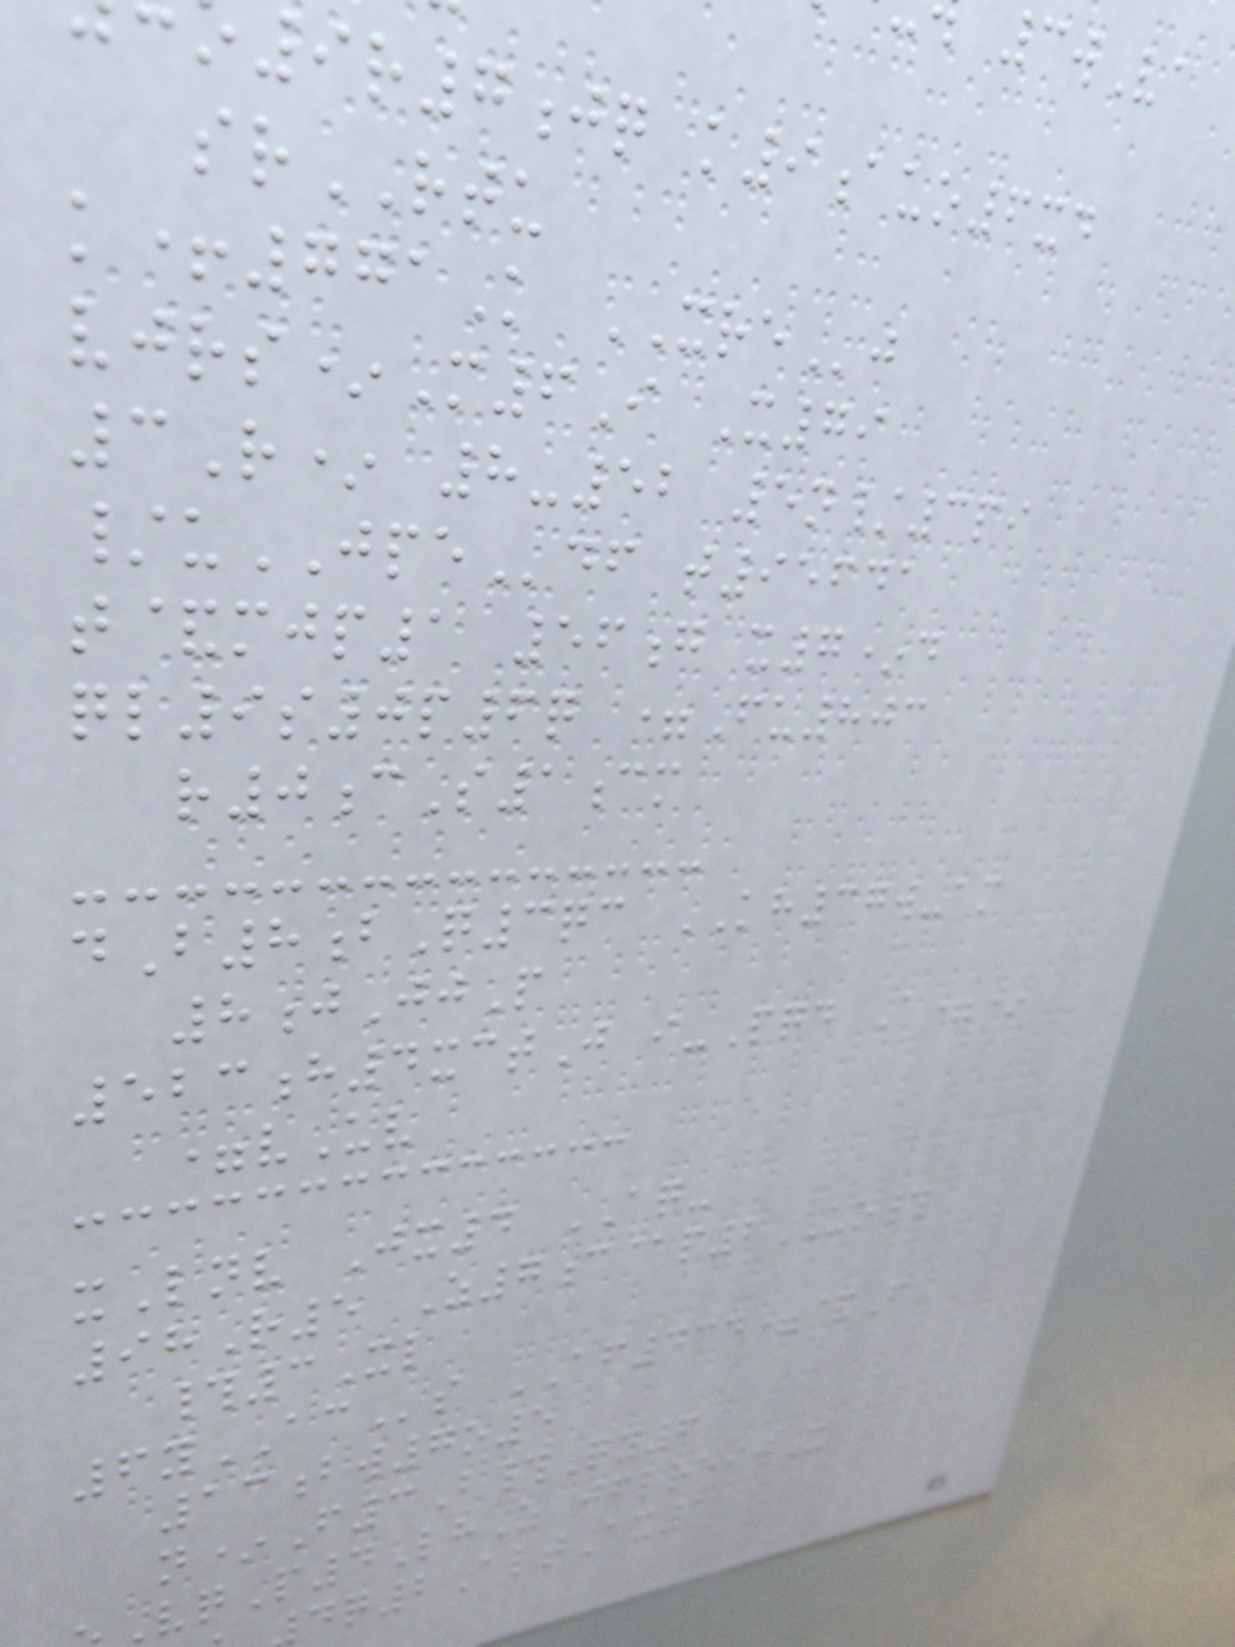9r7jq k9auo6xd
srRTU
k+771K XREj
vjrs*M6I X79
3R* 8-52 5n/3pi
/uJPEdf t95641
t&mjp1 56g x7*d
ql9s0p6q =Fu803
r0cS1cm
dB8bQ3qc KH37w-am
8jJjP
523h4xctJ i-Pqd A=*
=vUv
xLnv Jx4 AQ-
98R5 Z7c@p2UO#
#3Xl
6yACs AF434=&F
13bw7o5
n*F3B#Qy6
qP4LhZ jflreijX
q2AltAx1
